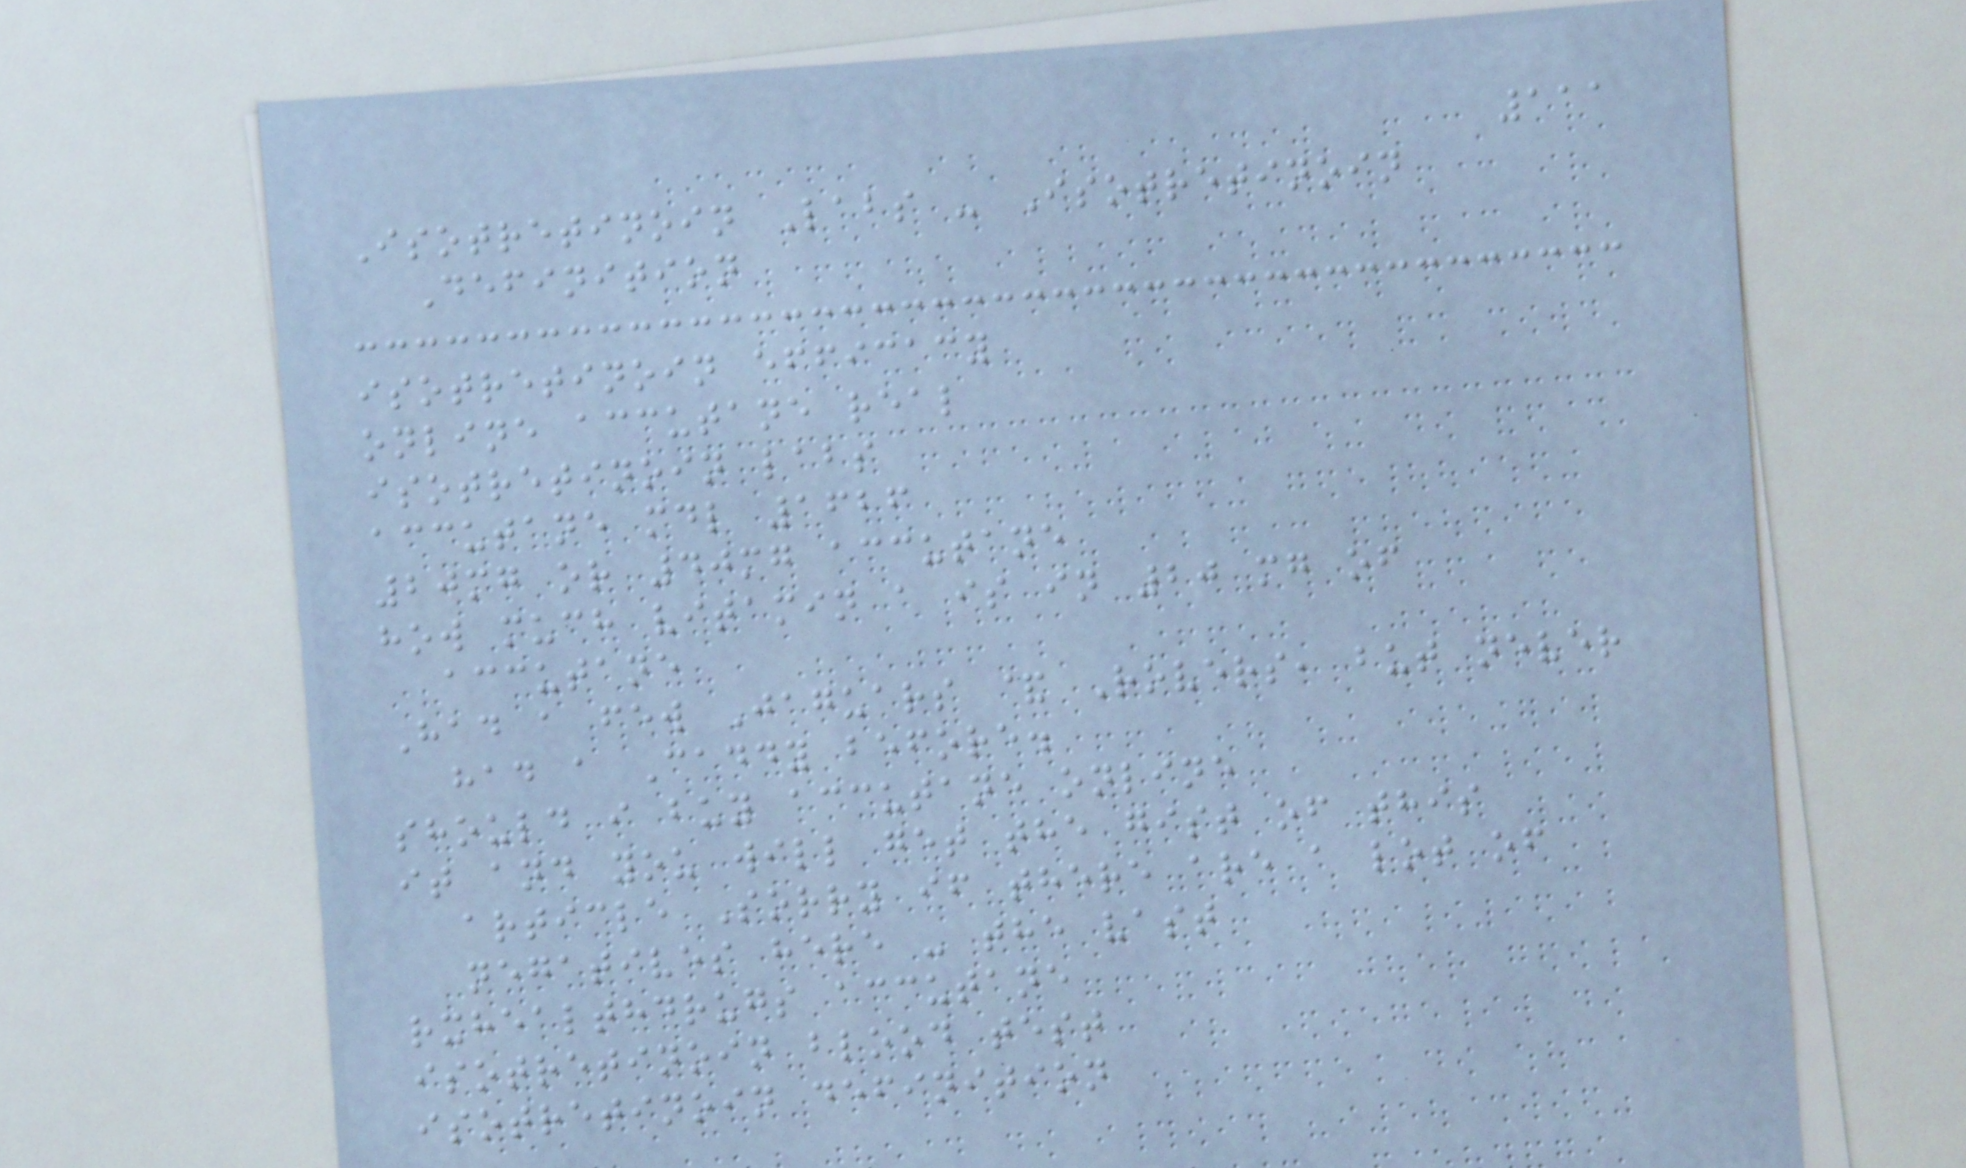111
Isotretinoin Labs - Isotretinoin
Definition
isotretinoin efficacy
online accutane real
isotretinoin labs
accutane mdl 1626
20mg or 40mg accutane
how much vitamin a is in 20 mg of
accutane
Had a few Jaguars & Rovers, but never
had a Caddy before.
should i buy accutane online
it and you will get the gist of this
article Sorry if there are a lot of
negatives here - the vast
rxhealthdrugs accutane
isotretinoin blood test
isotretinoin definition
